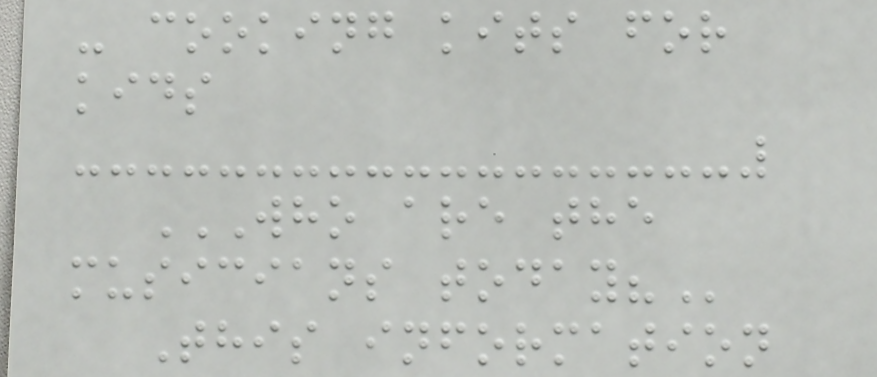- cooking kits for
kids
WHO ARE THE
MUSICIANS TODAY?
This information
